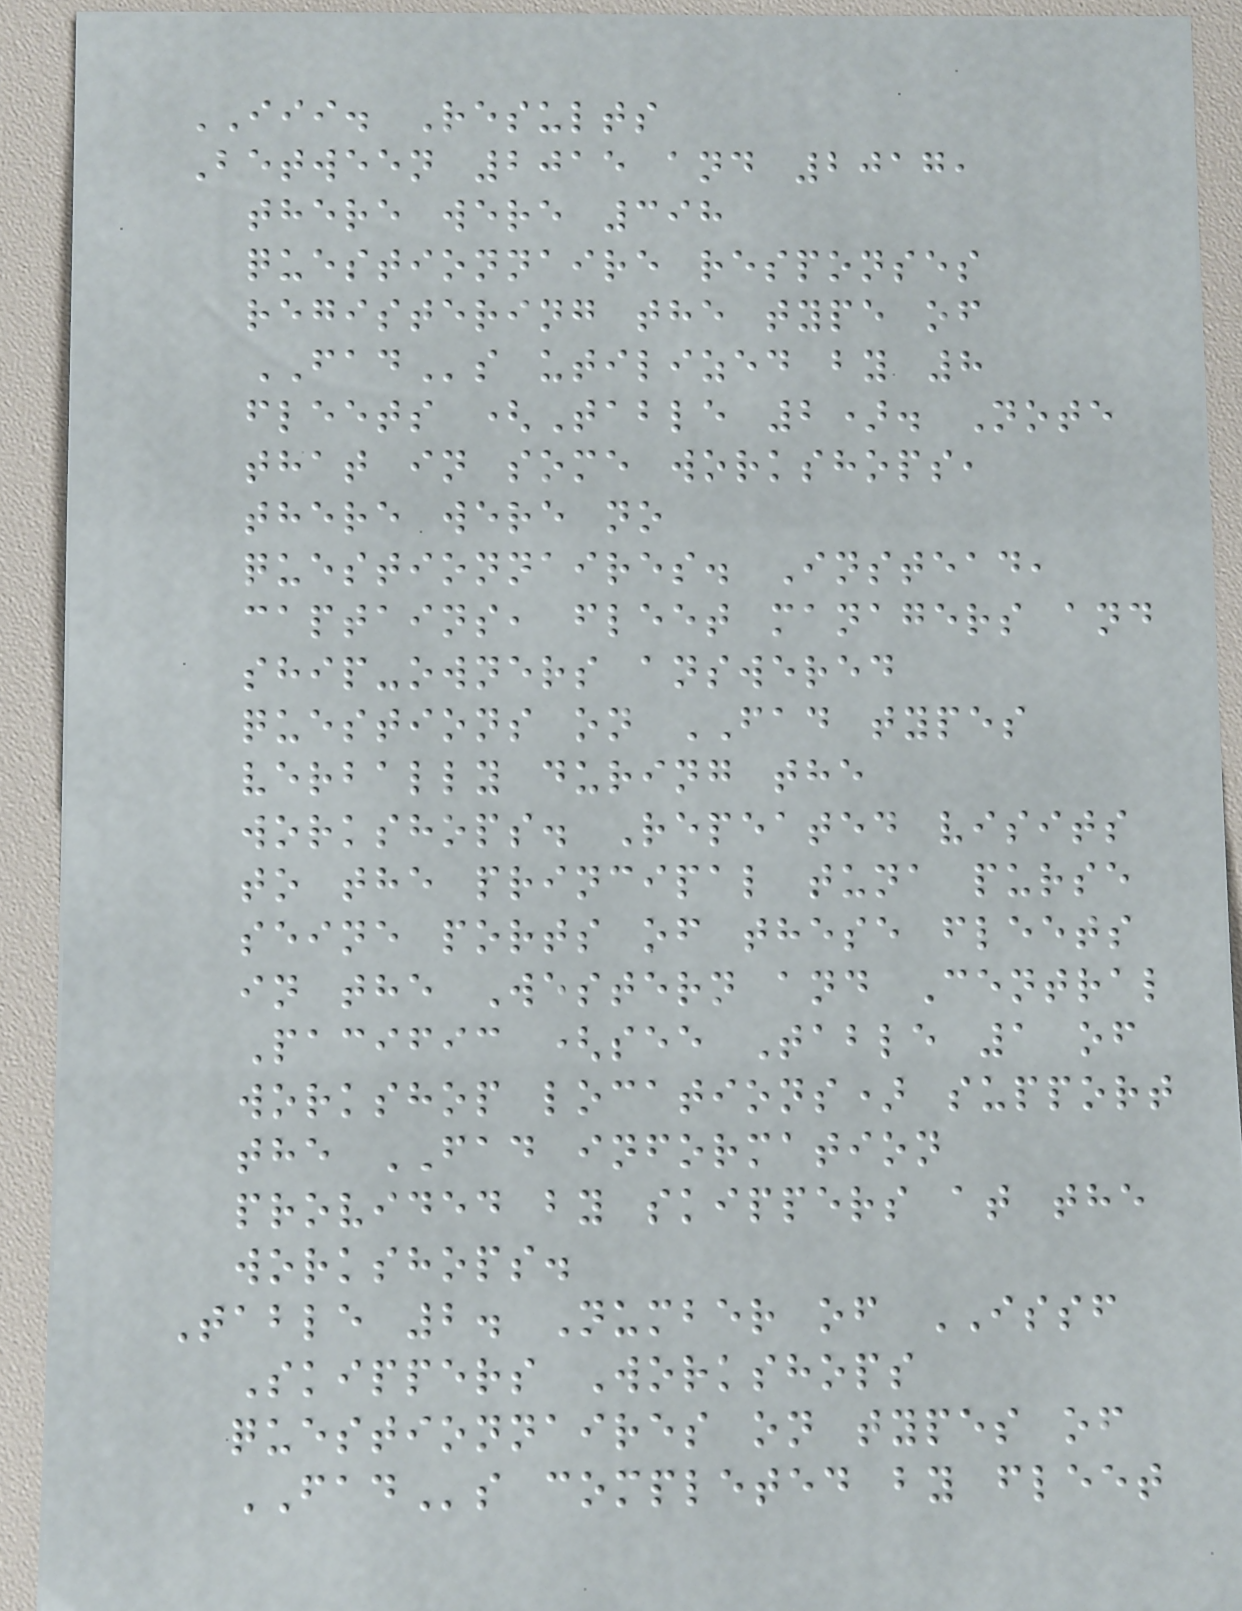III. Results
Between 2015 and 2017,
there were 398
questionnaire responses
registering the type of
FADs utilized by 8
fleets (Table 2). Note
that in some workshops,
there were no
questionnaires. Instead,
captains, fleet managers and
ship-owners answered
questions on FAD types
verbally during the
workshops. Repeated visits
to the principal tuna purse
seine ports of these fleets
in the Western and Central
Pacific (see Table 1 of
workshop locations) support
the FAD information
provided by skippers at the
workshops.
Table 2. Number of ISSF
Skippers Workshops
questionnaires on types of
FADs completed by fleet
